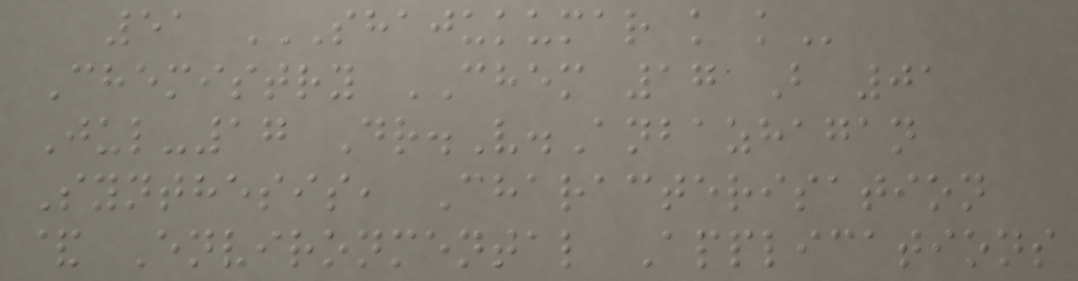51 SHAJUKUMAR K K
Chemistry CHEM 17 B 01
Jul-17 Dr.V.Anbazhagan
Synthesis, Characterisation
& Environmental Applications
